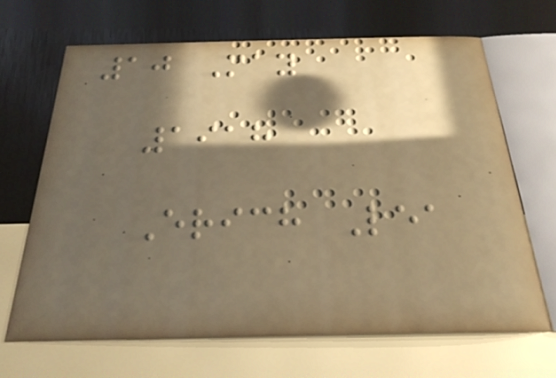10 May
1918
Erich Lea
